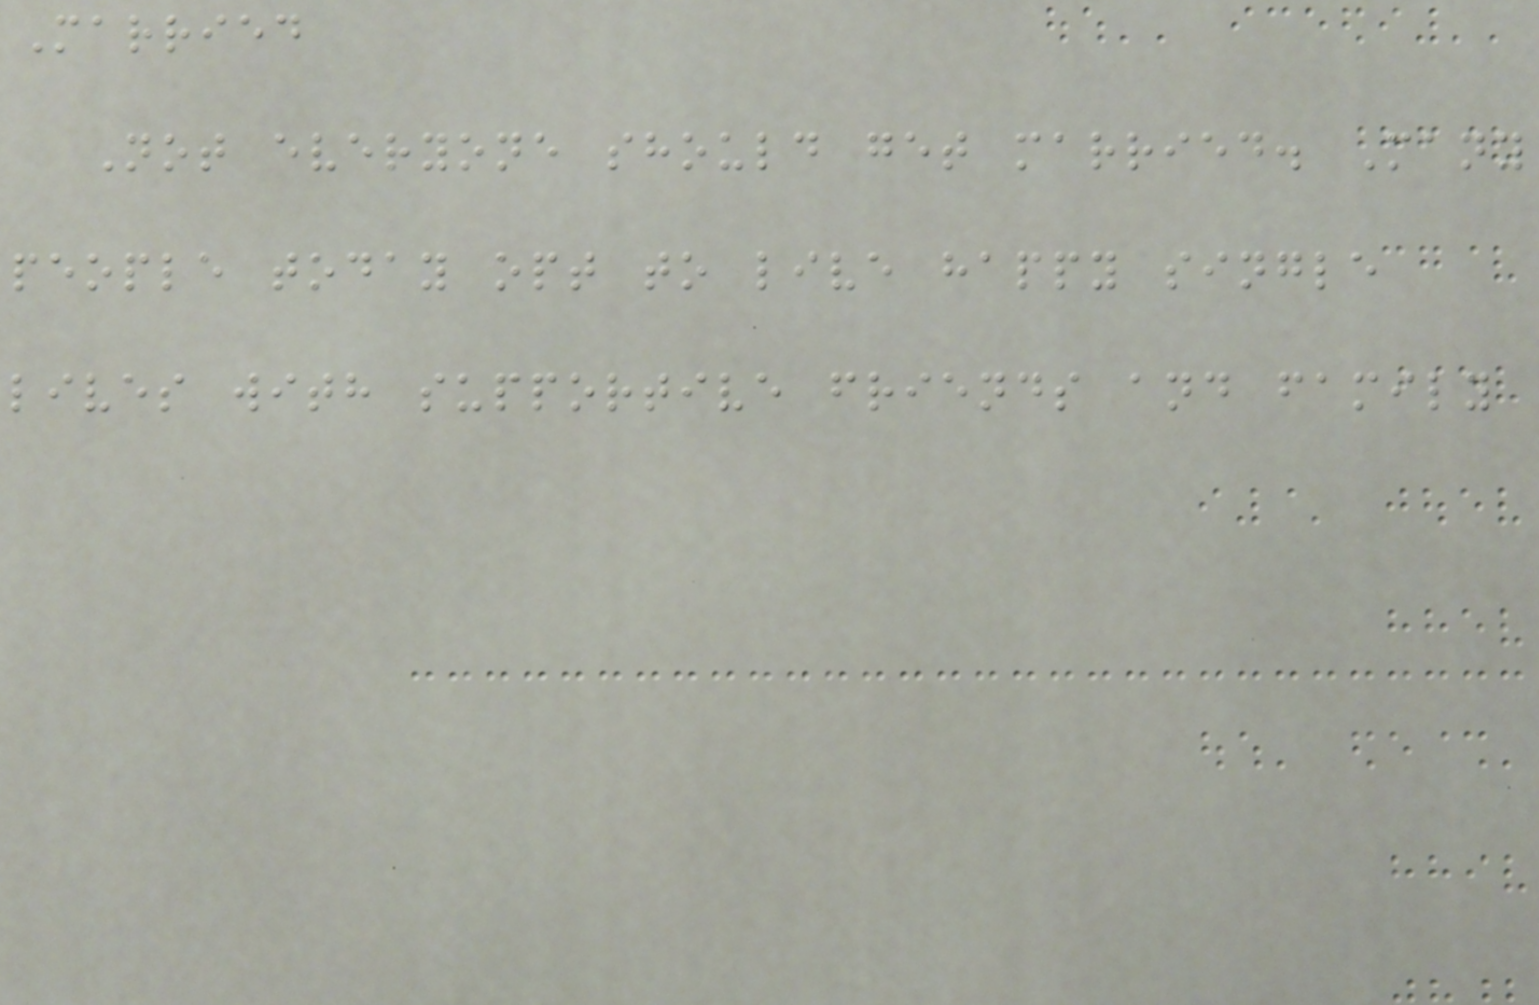Married
Not everyone should get married. Many
people today opt to live happy single
lives with supportive friends and family
